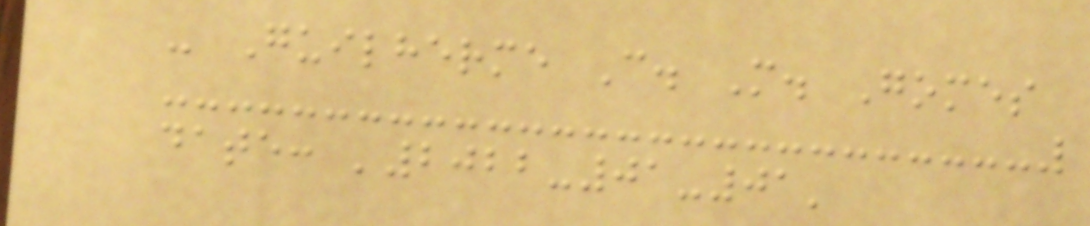- Guilherme C. M. Gomes
date: '2022-01-01'
